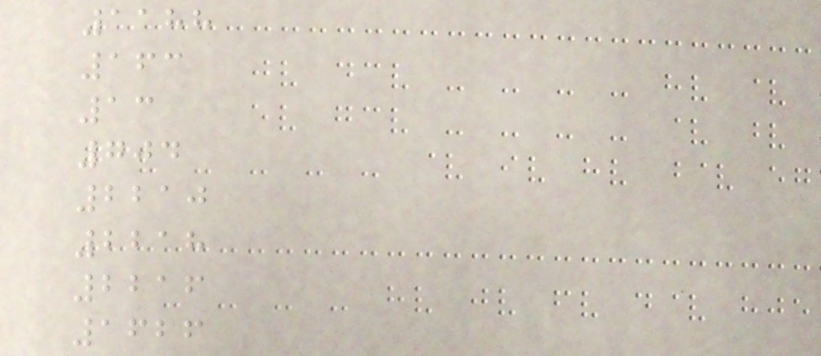1188
163
13
704
2210
2218
2216
1626
